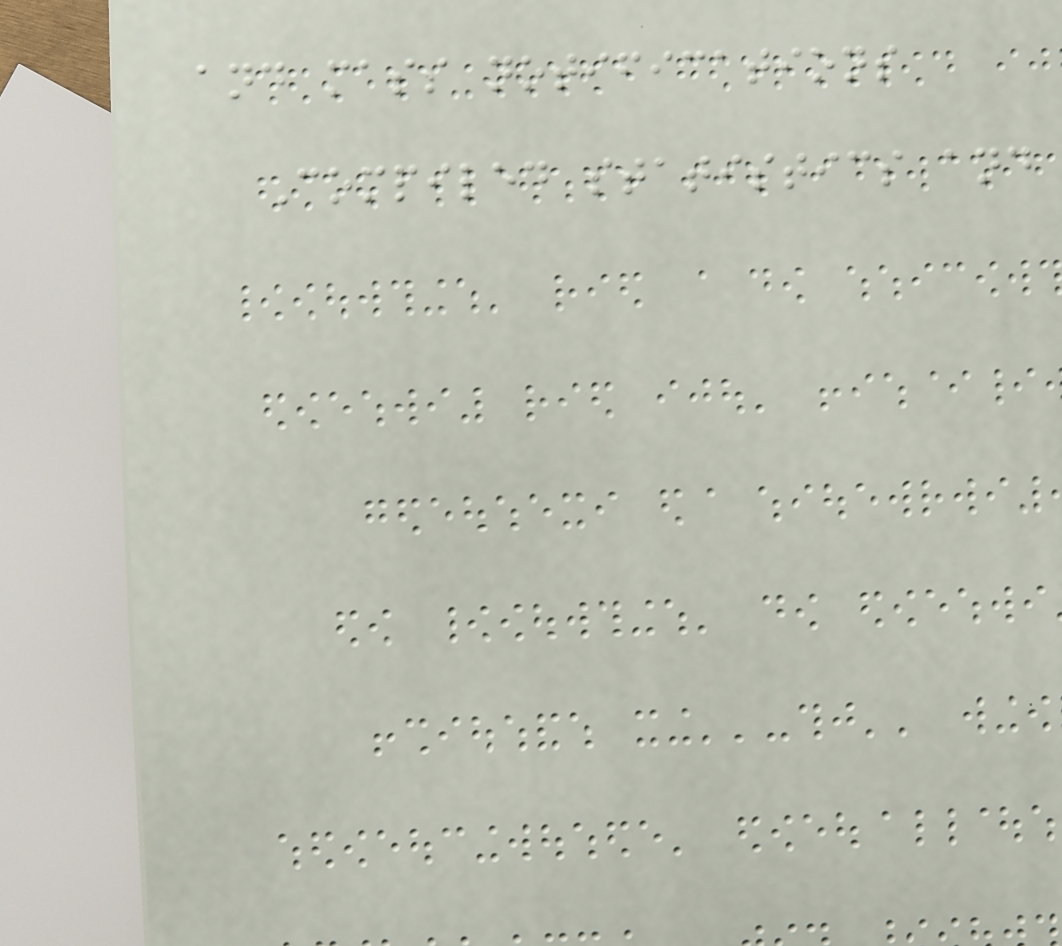and mass notifications
Compiled statistics and
